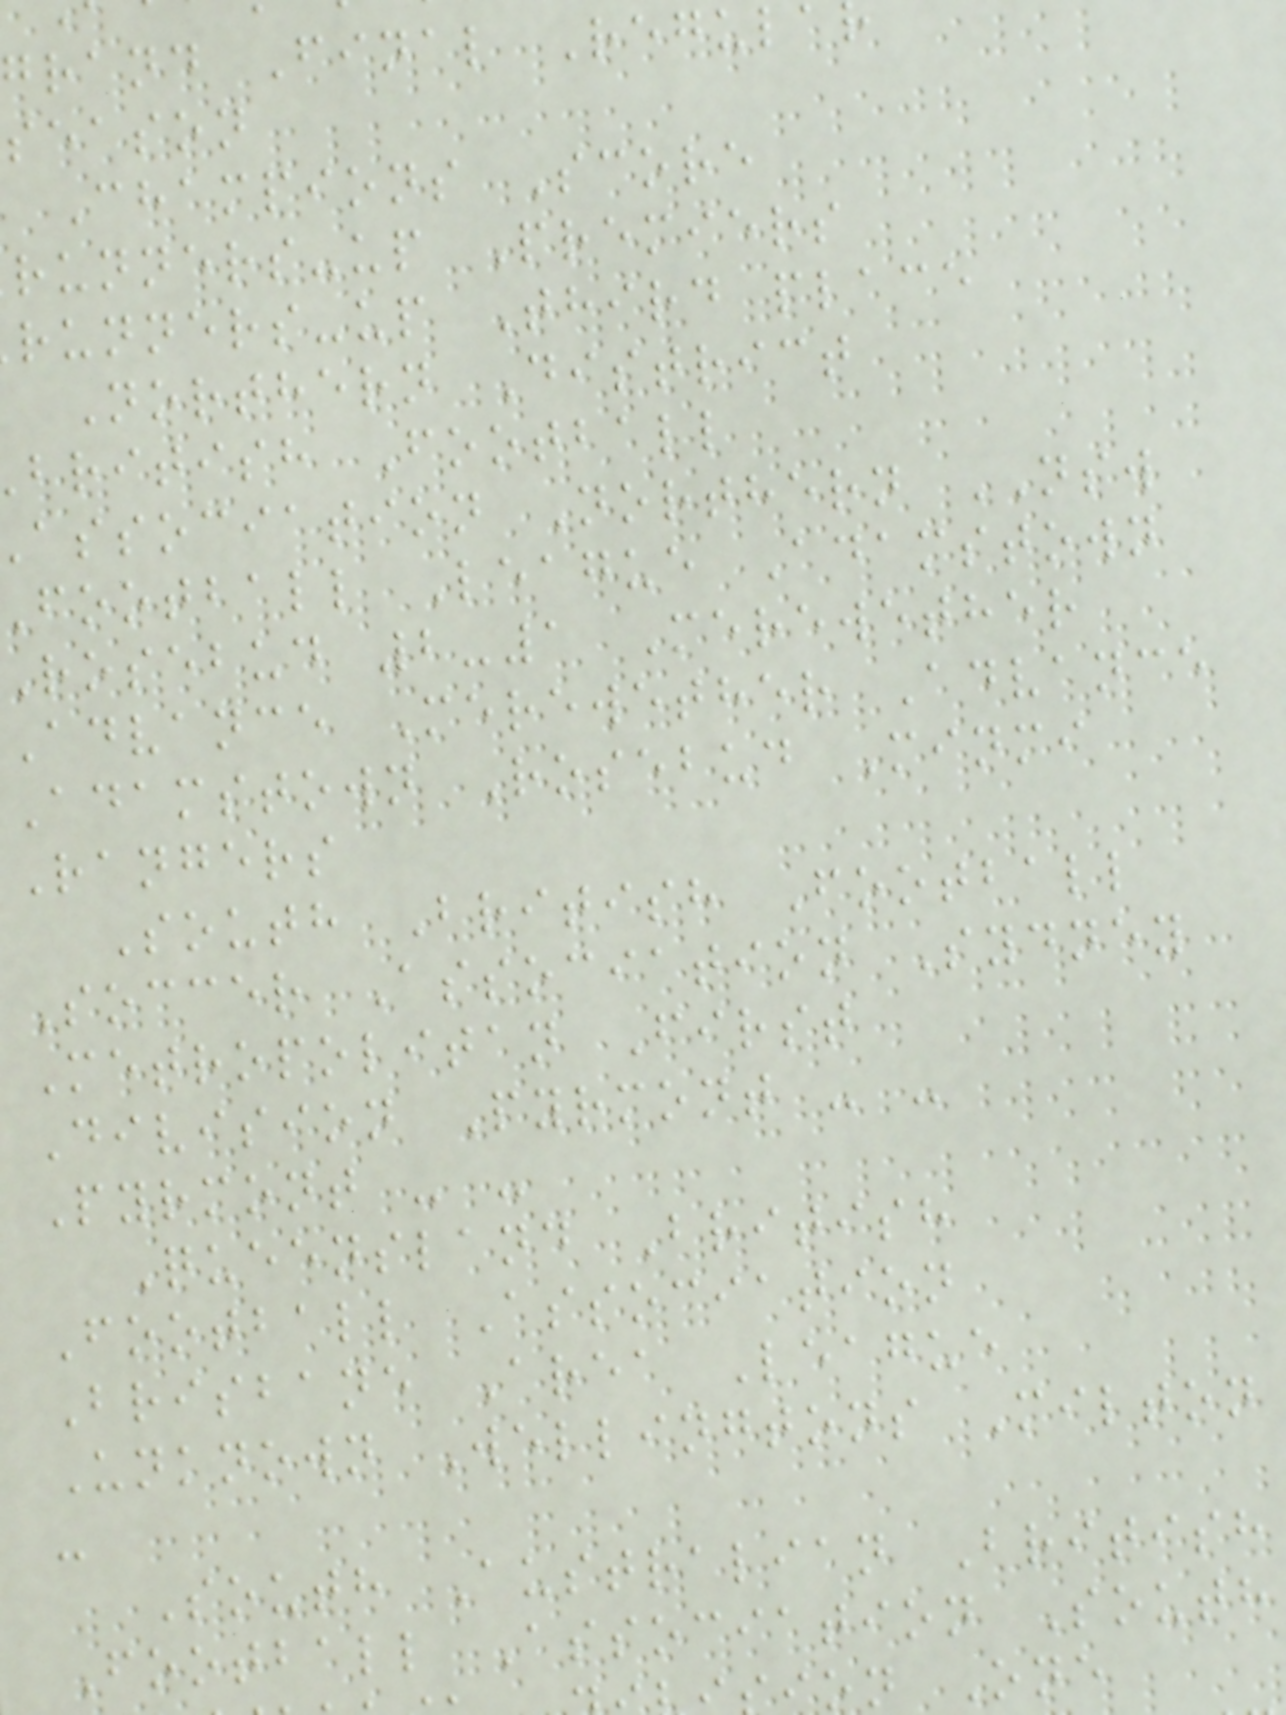grand Final Regul
season
Champions Score
runners-up Premiers
runners-up Third place
Northern District
british Football
association Northern NSW
football League Adamstown
rosebud 2-1 Merewether
Advance Merewether Advance
Adamstown Rosebud Minmi
Rangers
South British Football
Soccer Association Sydney
Metropolitan First
Division Pyrmont - -
Pyrmont - -
Queensland British
Football Association
Brisbane Area League
Unknown Wellingtons Milton
-
South Australian British
Football Association South
on One
